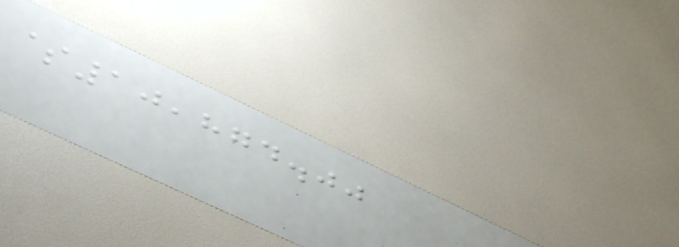$10,874.00
